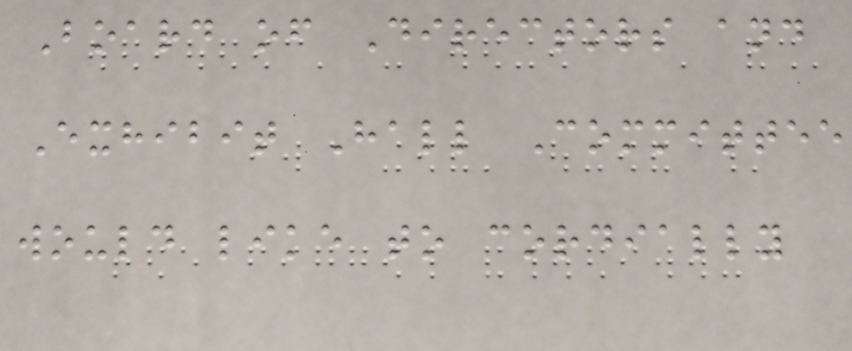Board of Directors and
Exhibit Hall Committee
would like to cordially
